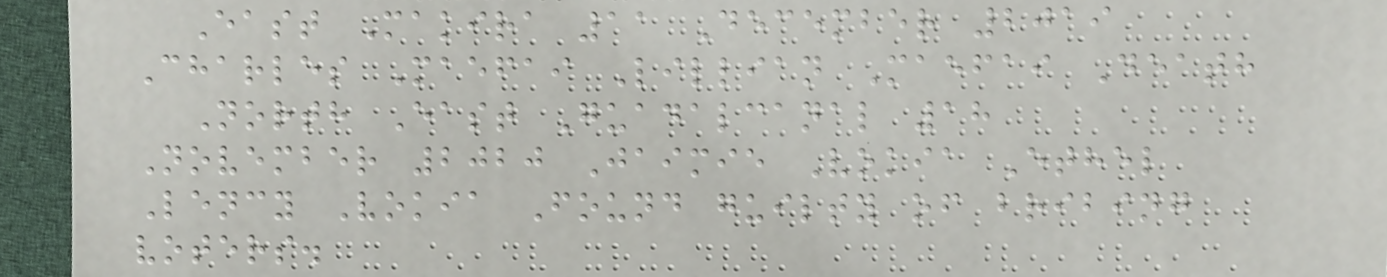East Makira 11 December 2019
Charles Maefai Lillian Maefai Death
North East Guadalcanal 18
November 2020 Jaimie Vokia Ethel
Lency Vokia Found guilty of bribing
voters.
